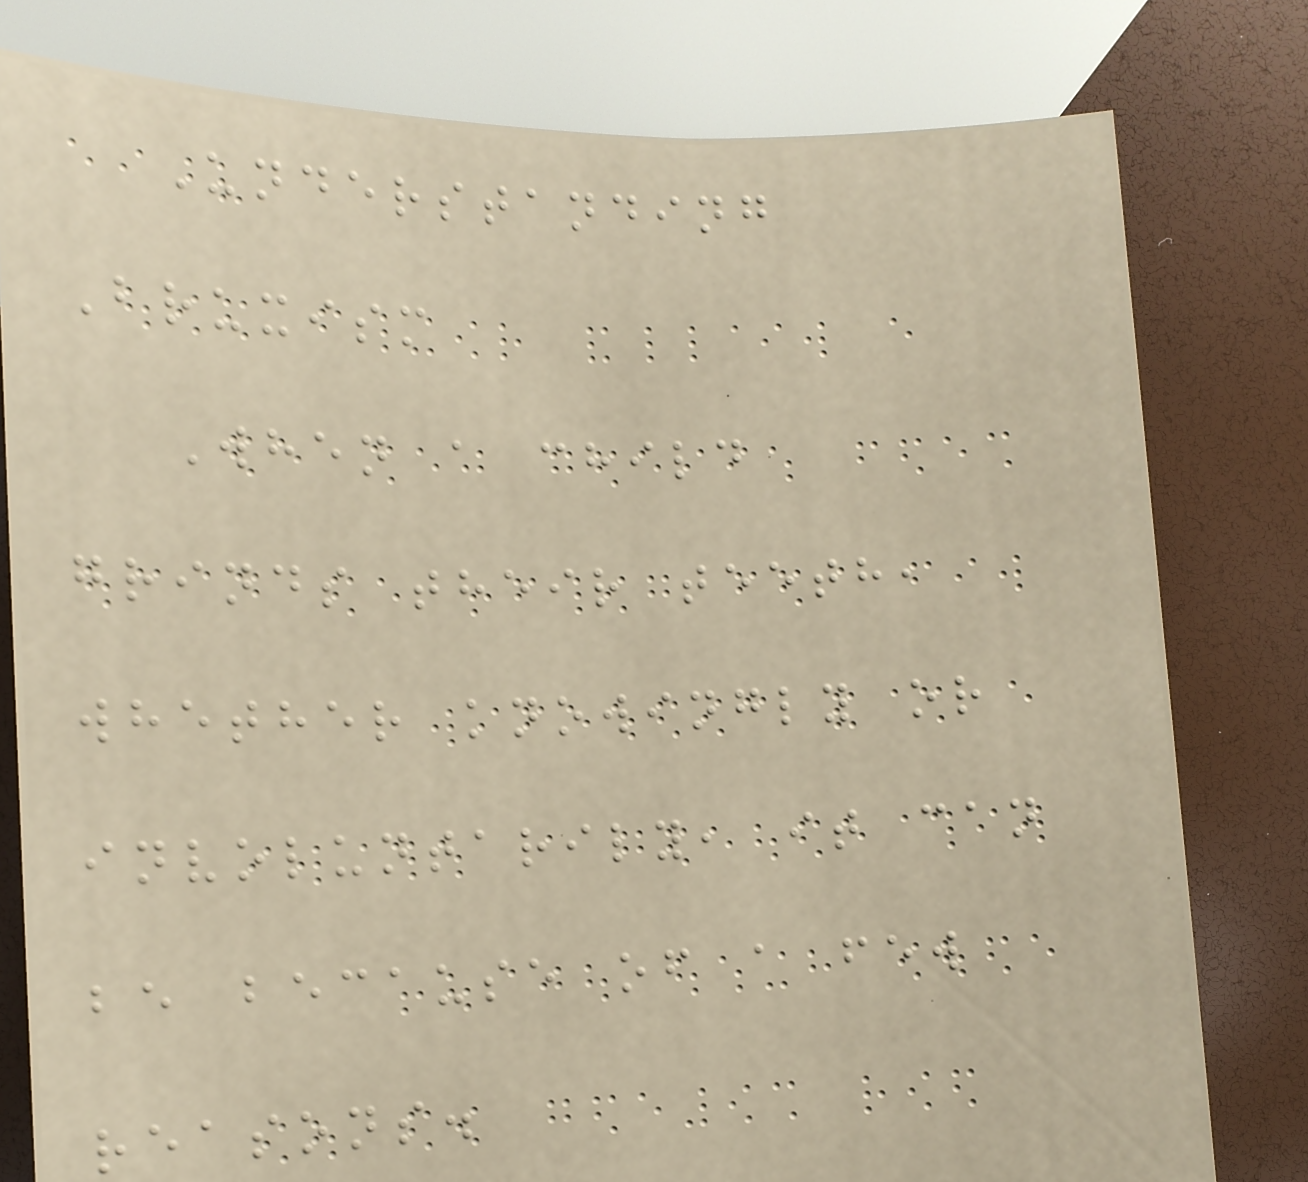Understanding
Bruxism
When a child
grinds their teeth,
whether knowingly or
involuntarily, it can
be because of a few
reasons.
